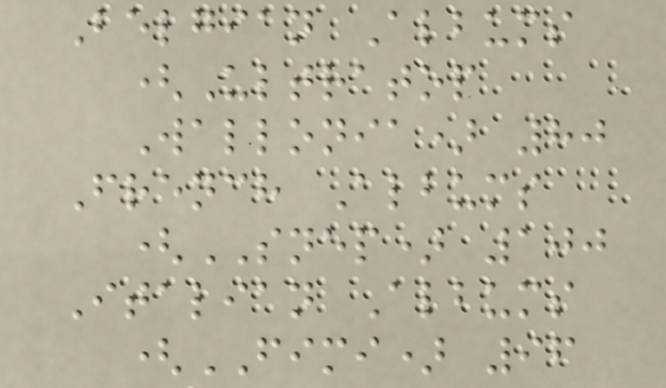Belgian Albums
(Ultratop
Wallonia) 80
French Albums
(SNEP) 100
Italian Albums
(FIMI) 96
